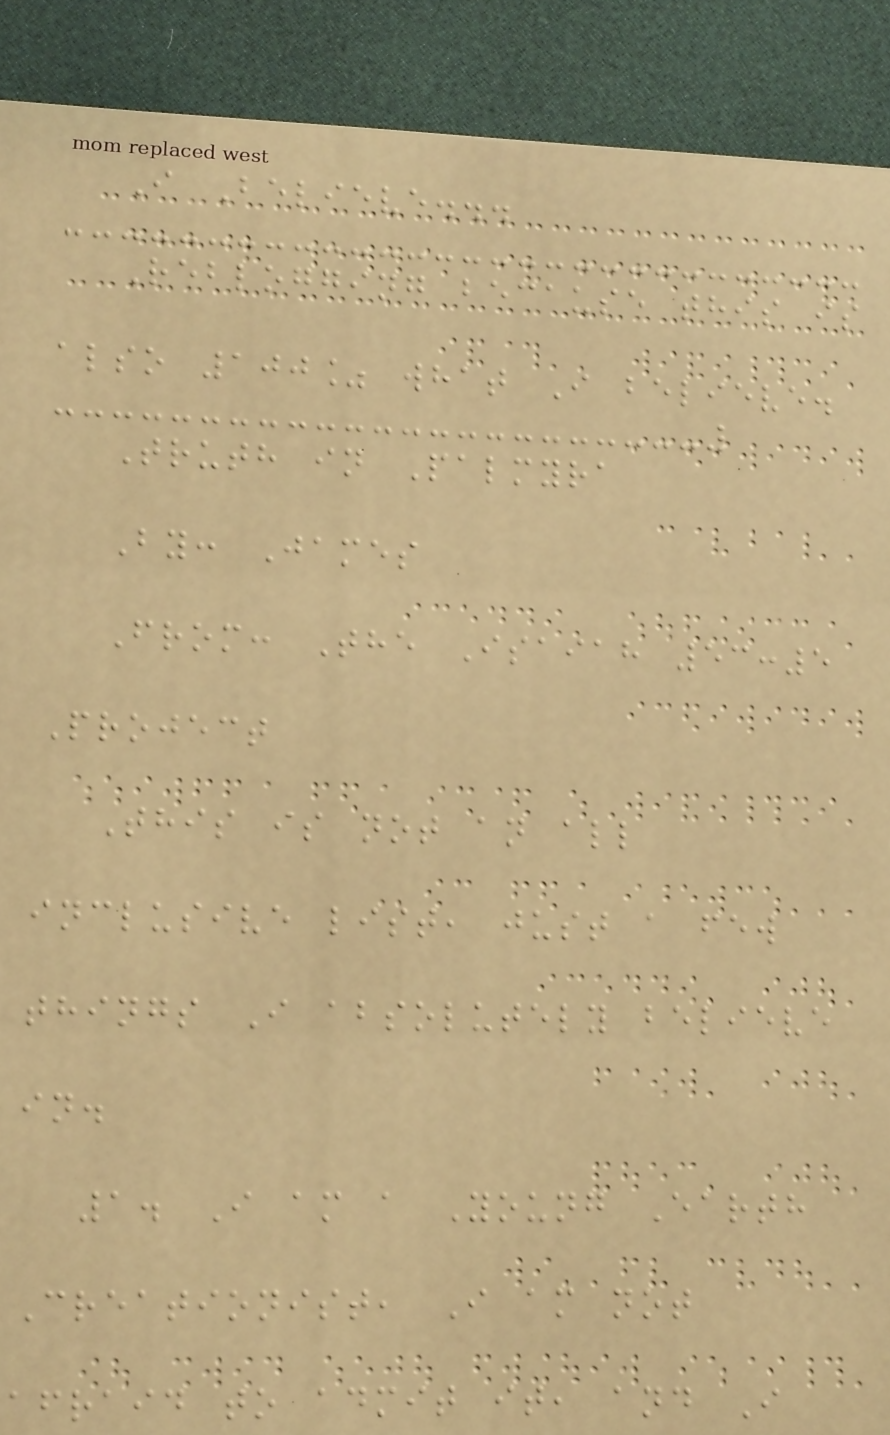I Believe...
Reblogging because this is
also 100% what I believe.
Truth in Palmyra
By: James
From: The Isaiah 53:5
Project
This is not an all
inclusive list, just a few
things I absolutely believe
in.
1. I am a Young Earth
Creationist, I am not
afraid to admit it, and I
